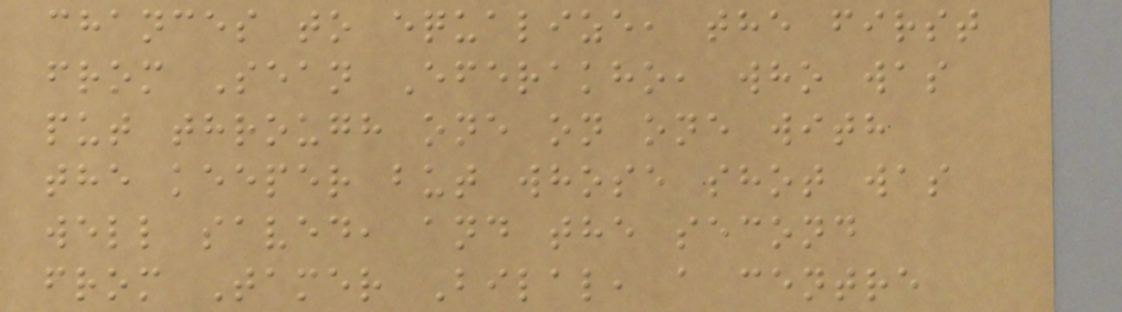chances to equalize, the first
from Sean Eferakho, who was
put through one on one with
the keeper but whose shot was
well saved, and the second
from Tamer Bilal, a centre
